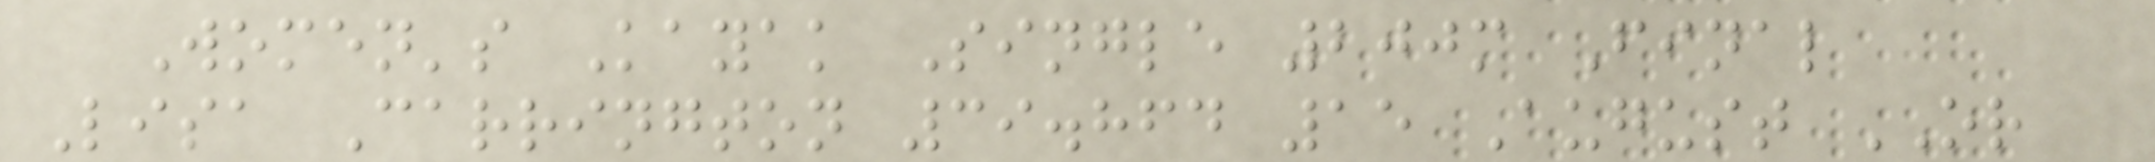Women's Kayak Single 200m Final
Lisa Carrington 39.864 15 August OR
